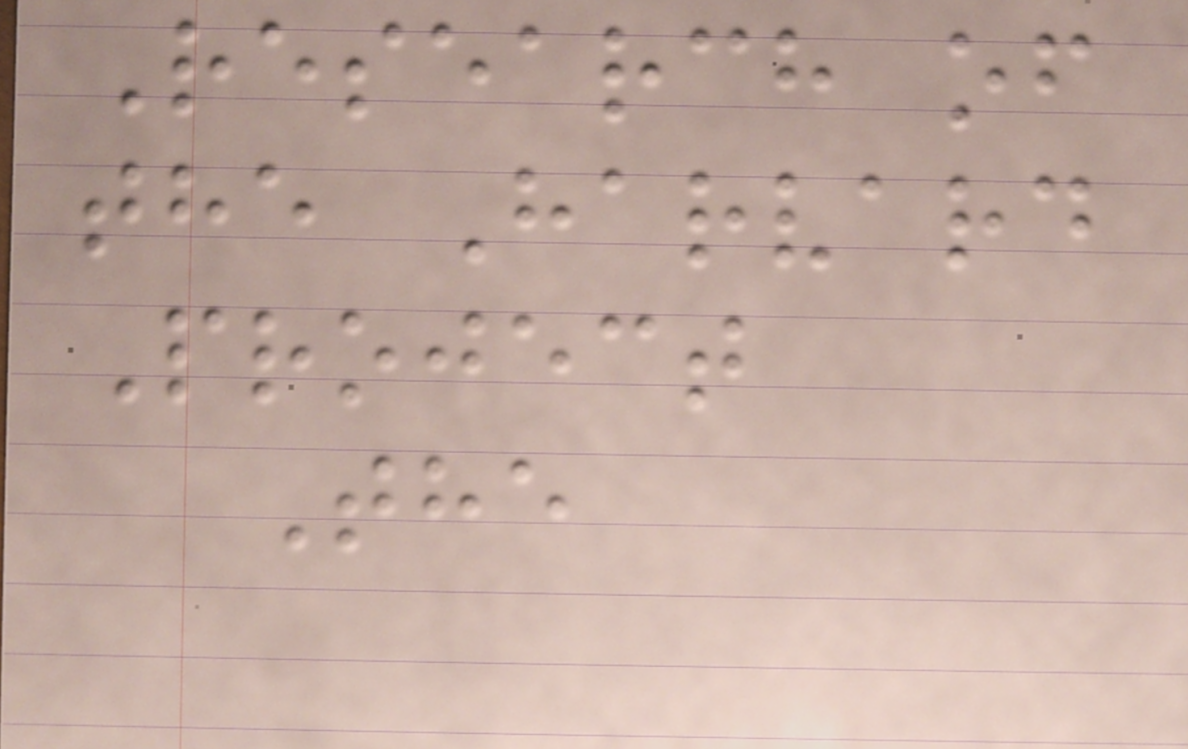Research of
the Harvard
Project
The
